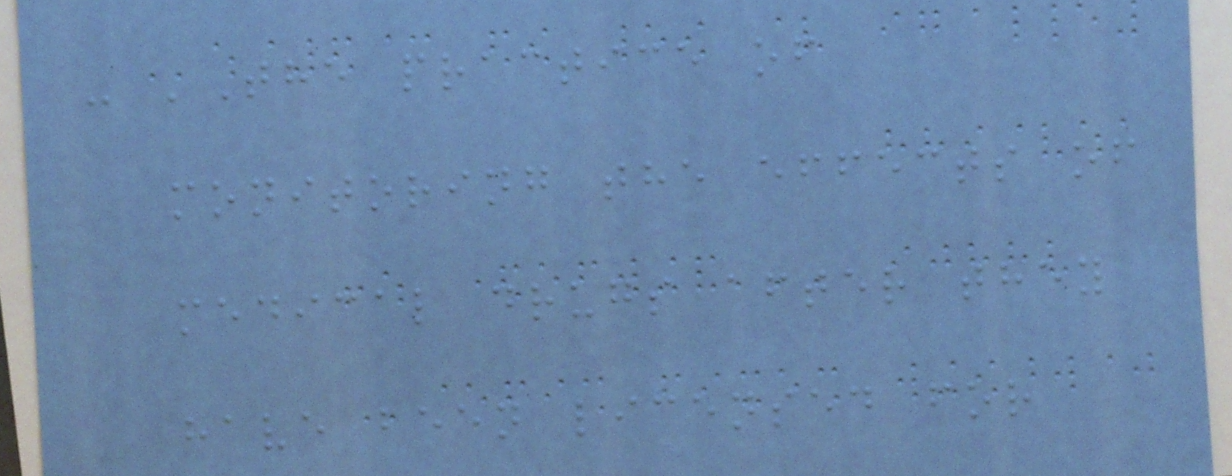- 'The practice of
monitoring the effects of
medical drugs after they
have been licensed for
